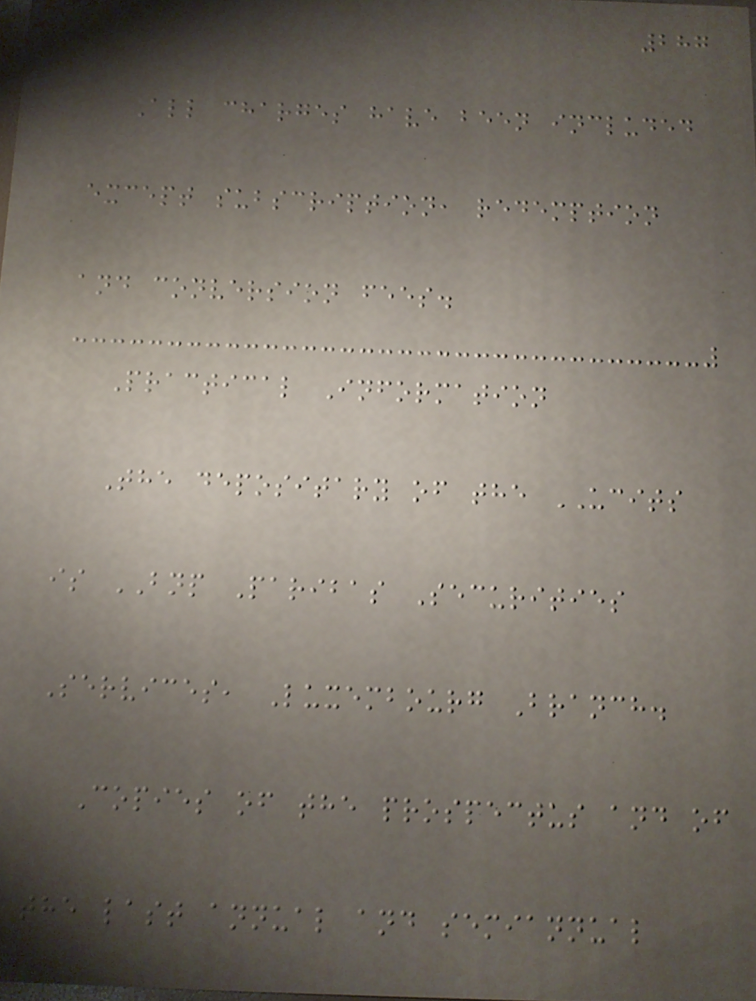287
All charges have been included
except subscription, redemption
and conversion fees.
Practical Information
The depositary of the UCITS
is BNP Paribas Securities
Services, Luxembourg Branch.
Copies of the prospectus and of
the last annual and semiannual
